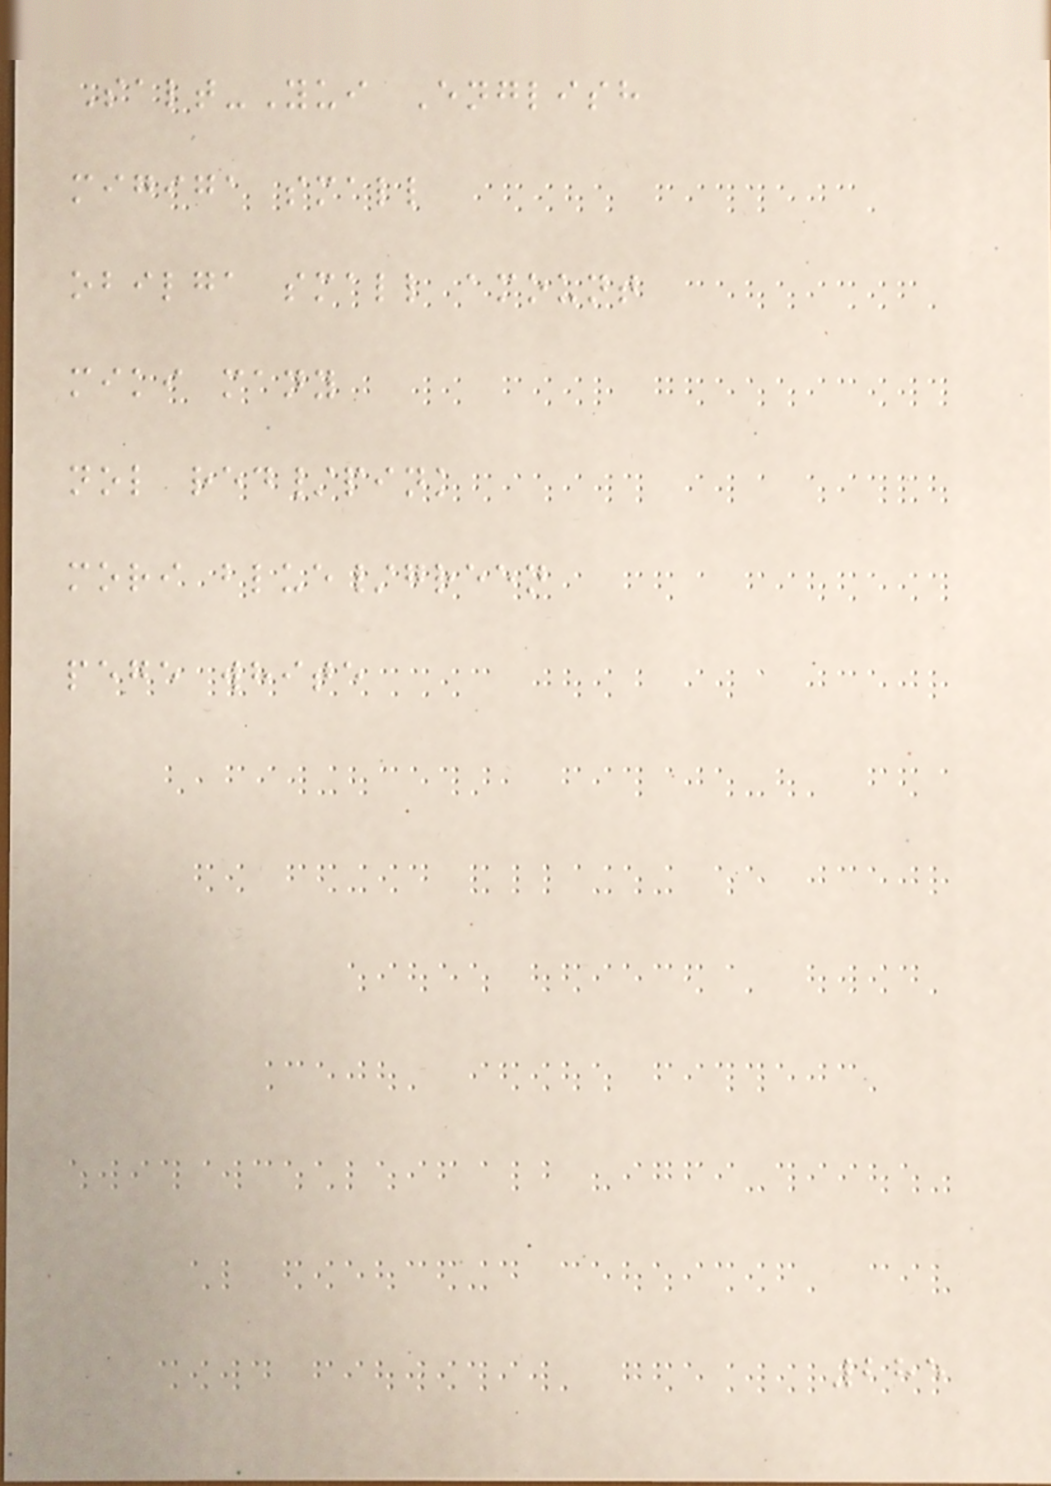Salt-Yui English
migiga small
obilga small amount
miki many
nol red/pink
mori blue/green
pege white
285
